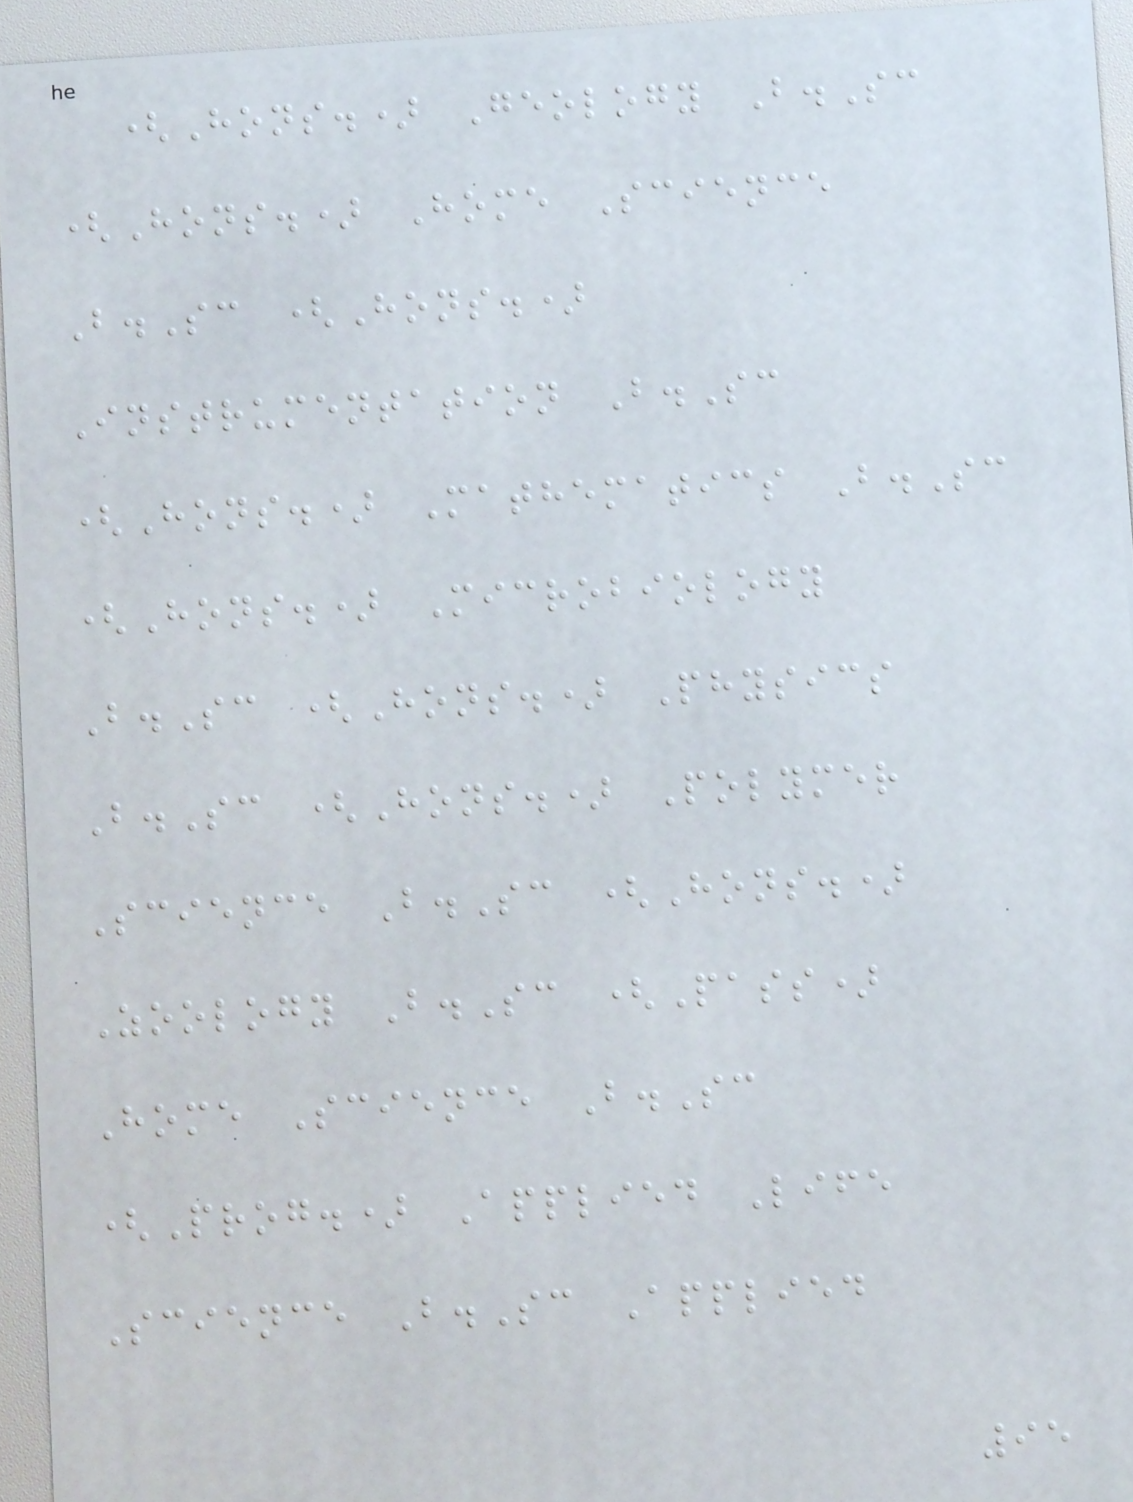(Hons.) Geology B.Sc
(Hons.) Home Science
B.Sc (Hons.)
Instrumentation B.Sc
(Hons.) Mathematics B.Sc
(Hons.) Microbiology
B.Sc (Hons.) Physics
B.Sc (Hons.) Polymer
Science B.Sc (Hons.)
Zoology B.Sc (Pass)
Home Science B.Sc
(Prog.) Applied Life
Science B.Sc Applied
95
